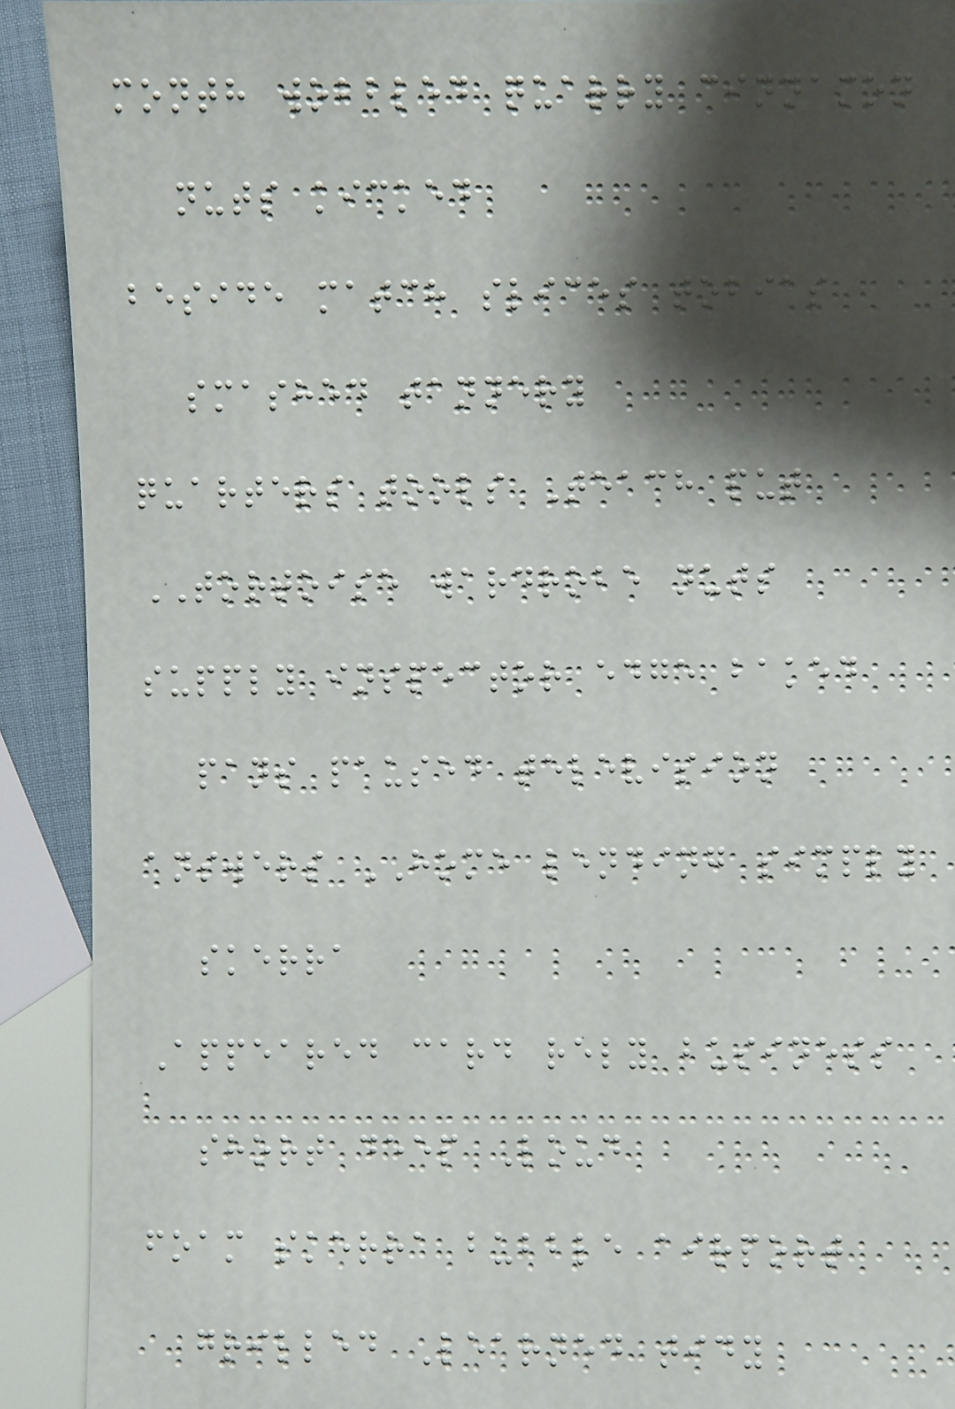month wobbled quarry cinnamon
nuts kicked
beside match slices tobias
smashed tannery
quarters tools Teach put
TORTOISE wardrobe nuts
supply inspector edge baked
pans paused television
answers HOME lending simply
skerra
Appeared card rely business
short deep Loud
foam skerra bubble airport
grilled Learned tidy
